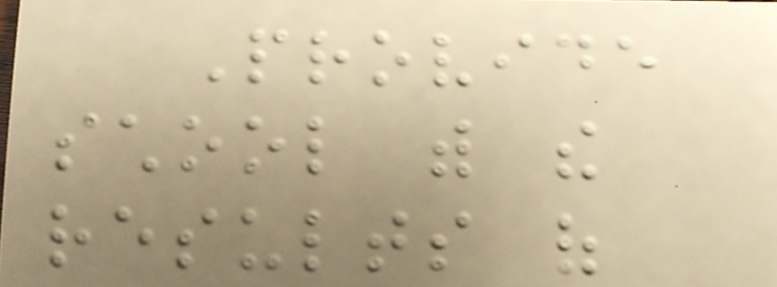Provide
school with the
results of
